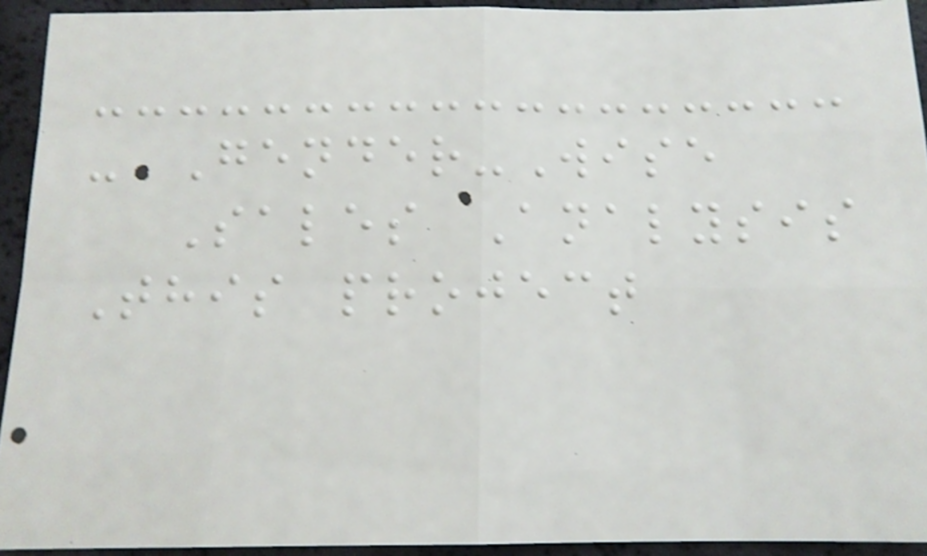- Gender-Wise
Sales Analysis
This project
